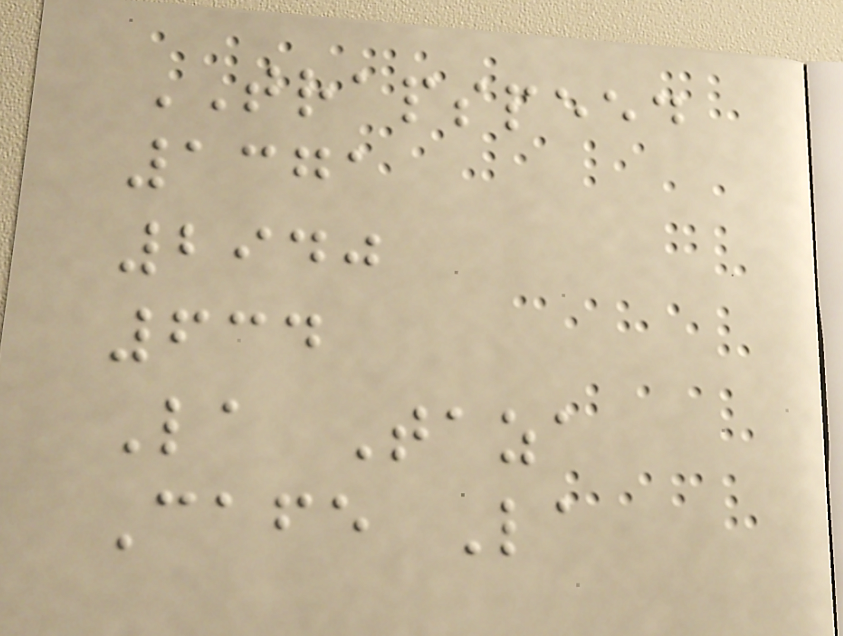TRAPSPEED
1371
2940
634
La Taza
Cafe La
